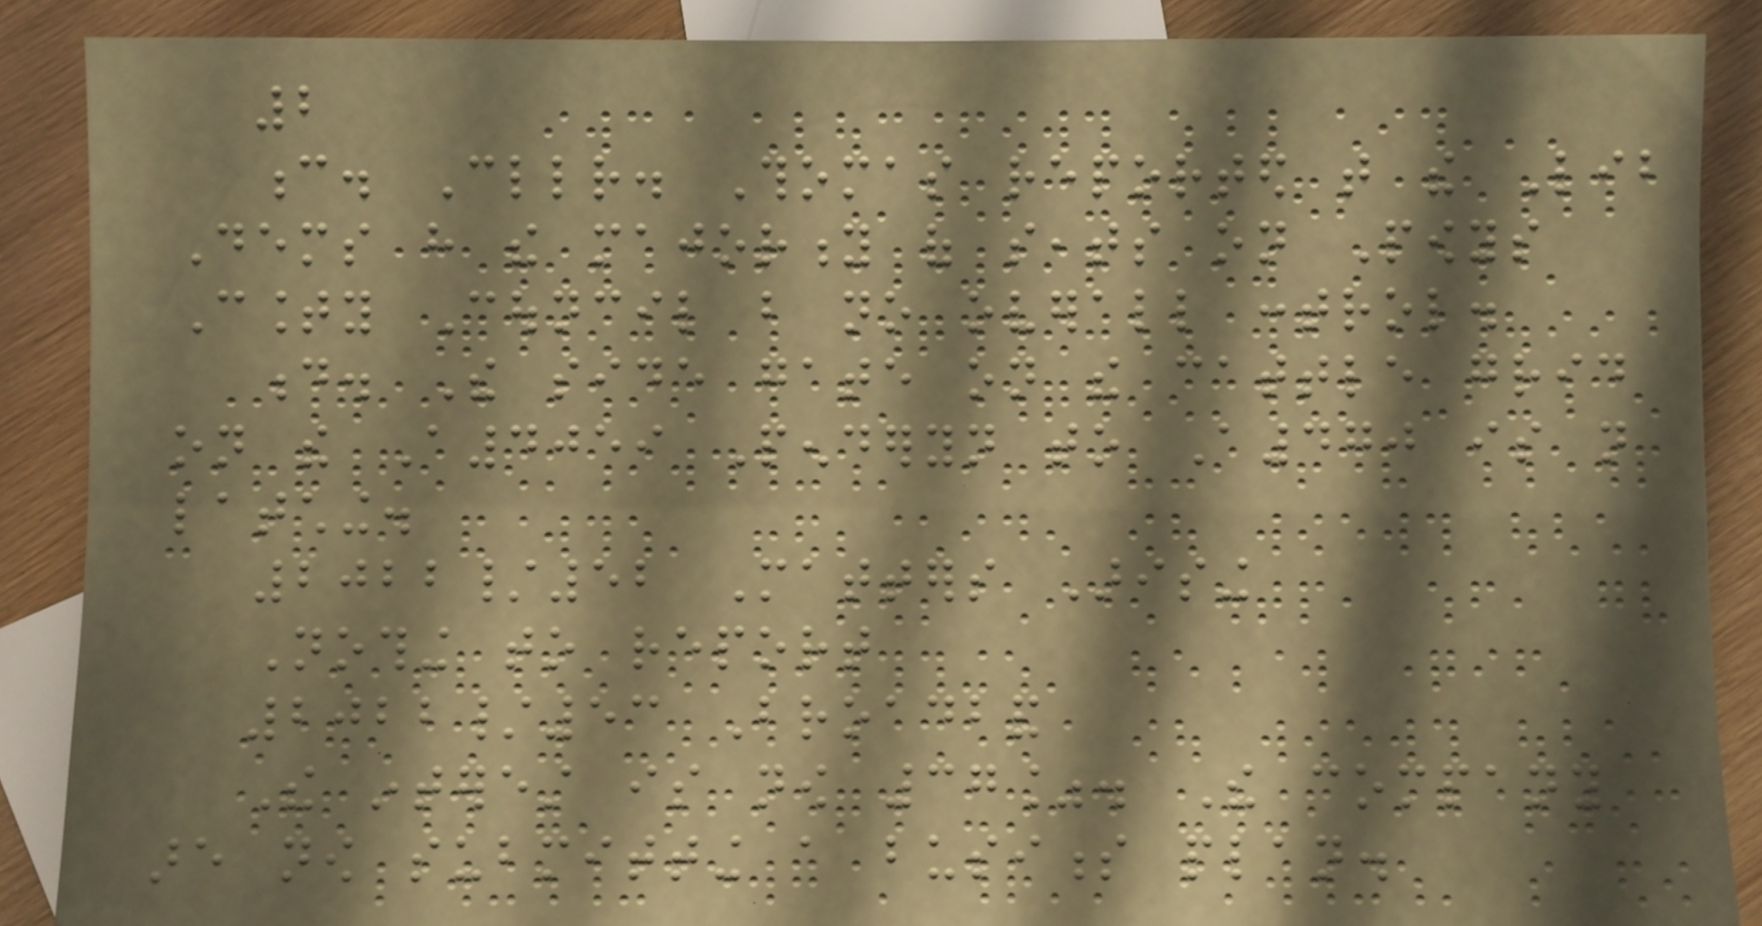2
c. Cllr. Thomas reported that the Lib
Dems have the majority of seats on Powys
County Council but no overall control.
d. The side gate on the cattle grid
on the A4059 Penderyn to A470 is not
latching.
2022/52 Matters Arising
Nothing to report
2022/53 Broadband
The interest is now 37%. The company
are now submitting a business plan.
